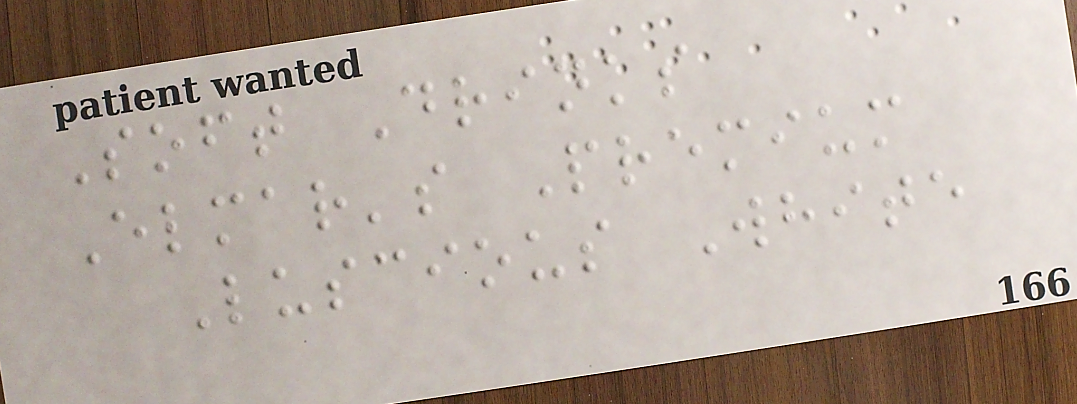Soft Drinks
Elmar's Premium
Luscious White
